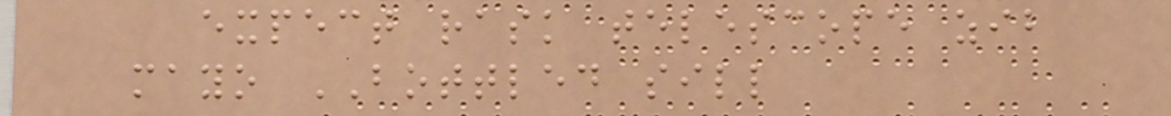expect rask telescope zib
mayo BOTTLED sill
